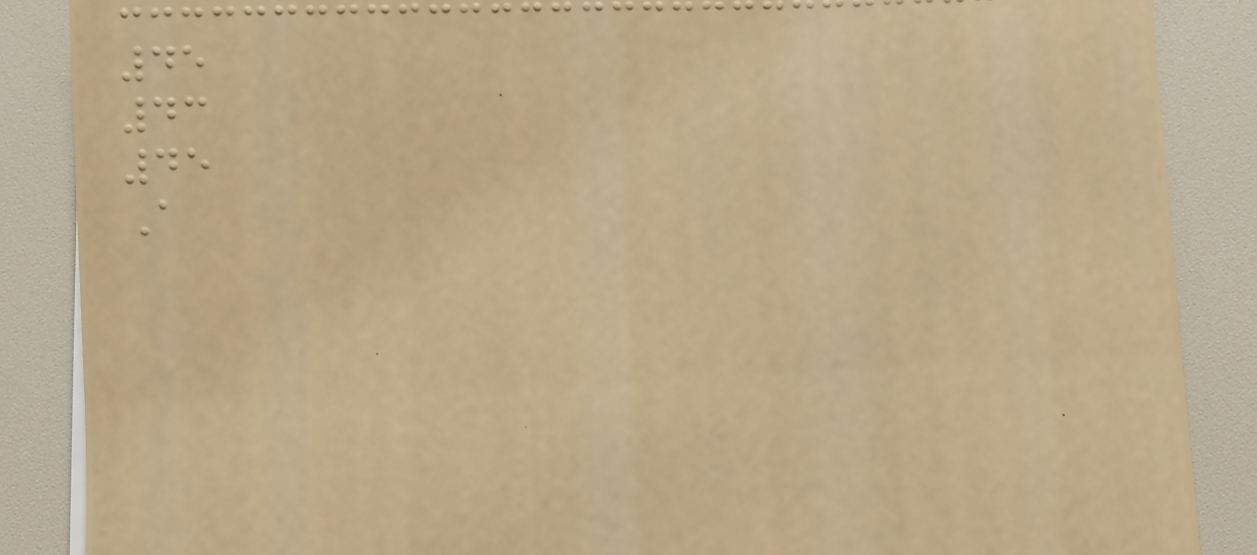45
43
45
A
